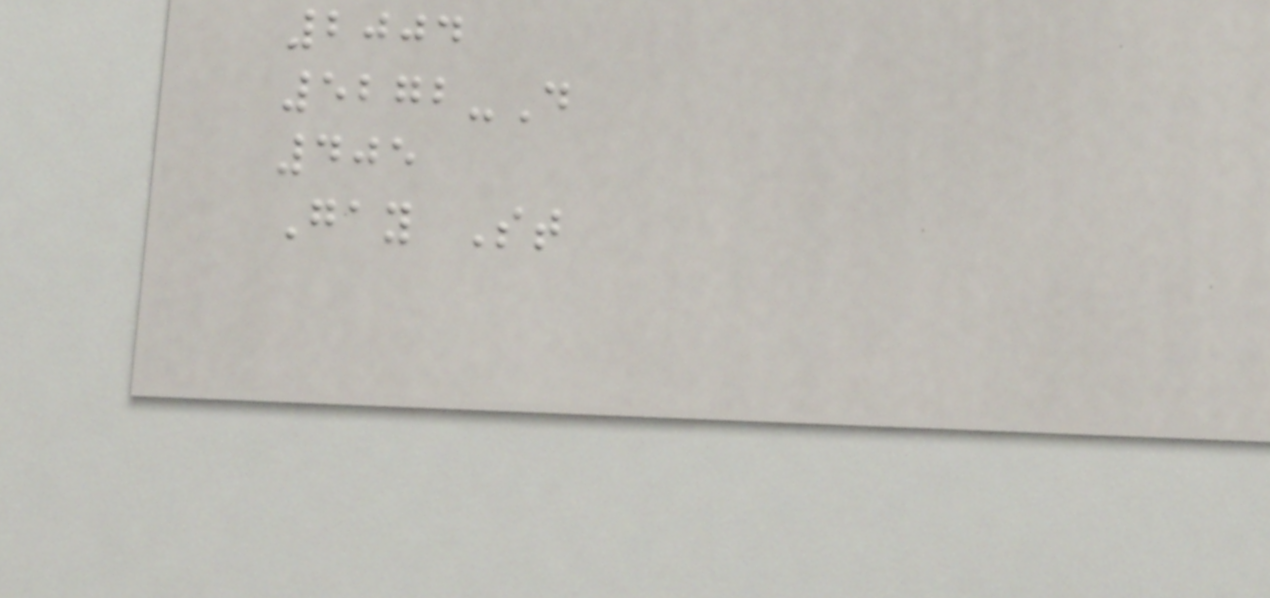2004
5272-D
405
Gay St
